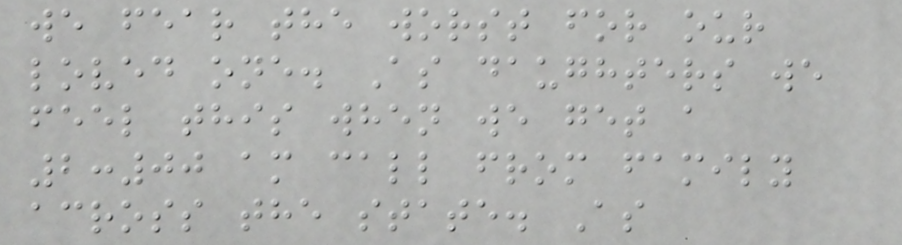we fear the worst for our
loved one. As daughters we
feel this when we get a
2:00 am call from family
across the state. As
